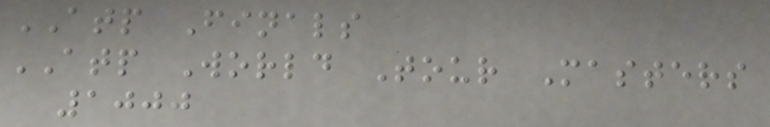ATP Finals
ATP World Tour Masters
1000
